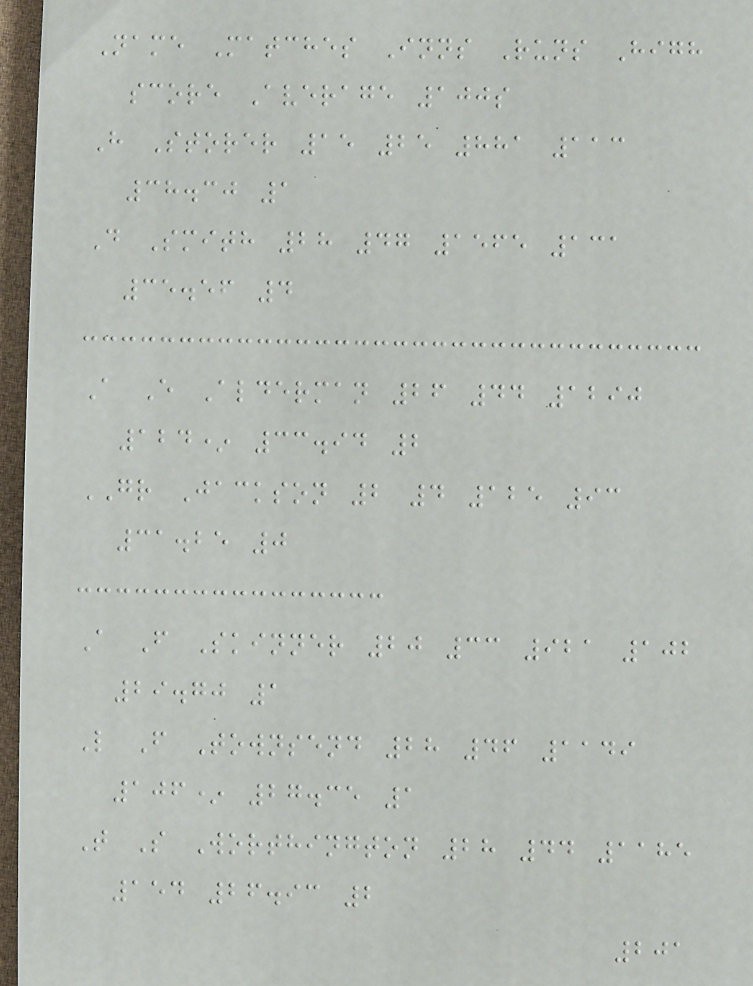Name Matches Inns Runs High
score Average 100s
H Storer 15 25 881 113
38.30 1
D Smith 28 47 1565 131
35.56 4
A E Alderman 26 44 1290
124* 33.94 2
GR Jackson 2 4 125 93
31.25 0
A F Skinner 20 33 921 102
29.70 1
L F Townsend 28 46 1149
106* 27.35 1
T S Worthington 28 44 1185
154 26.93 2
201
